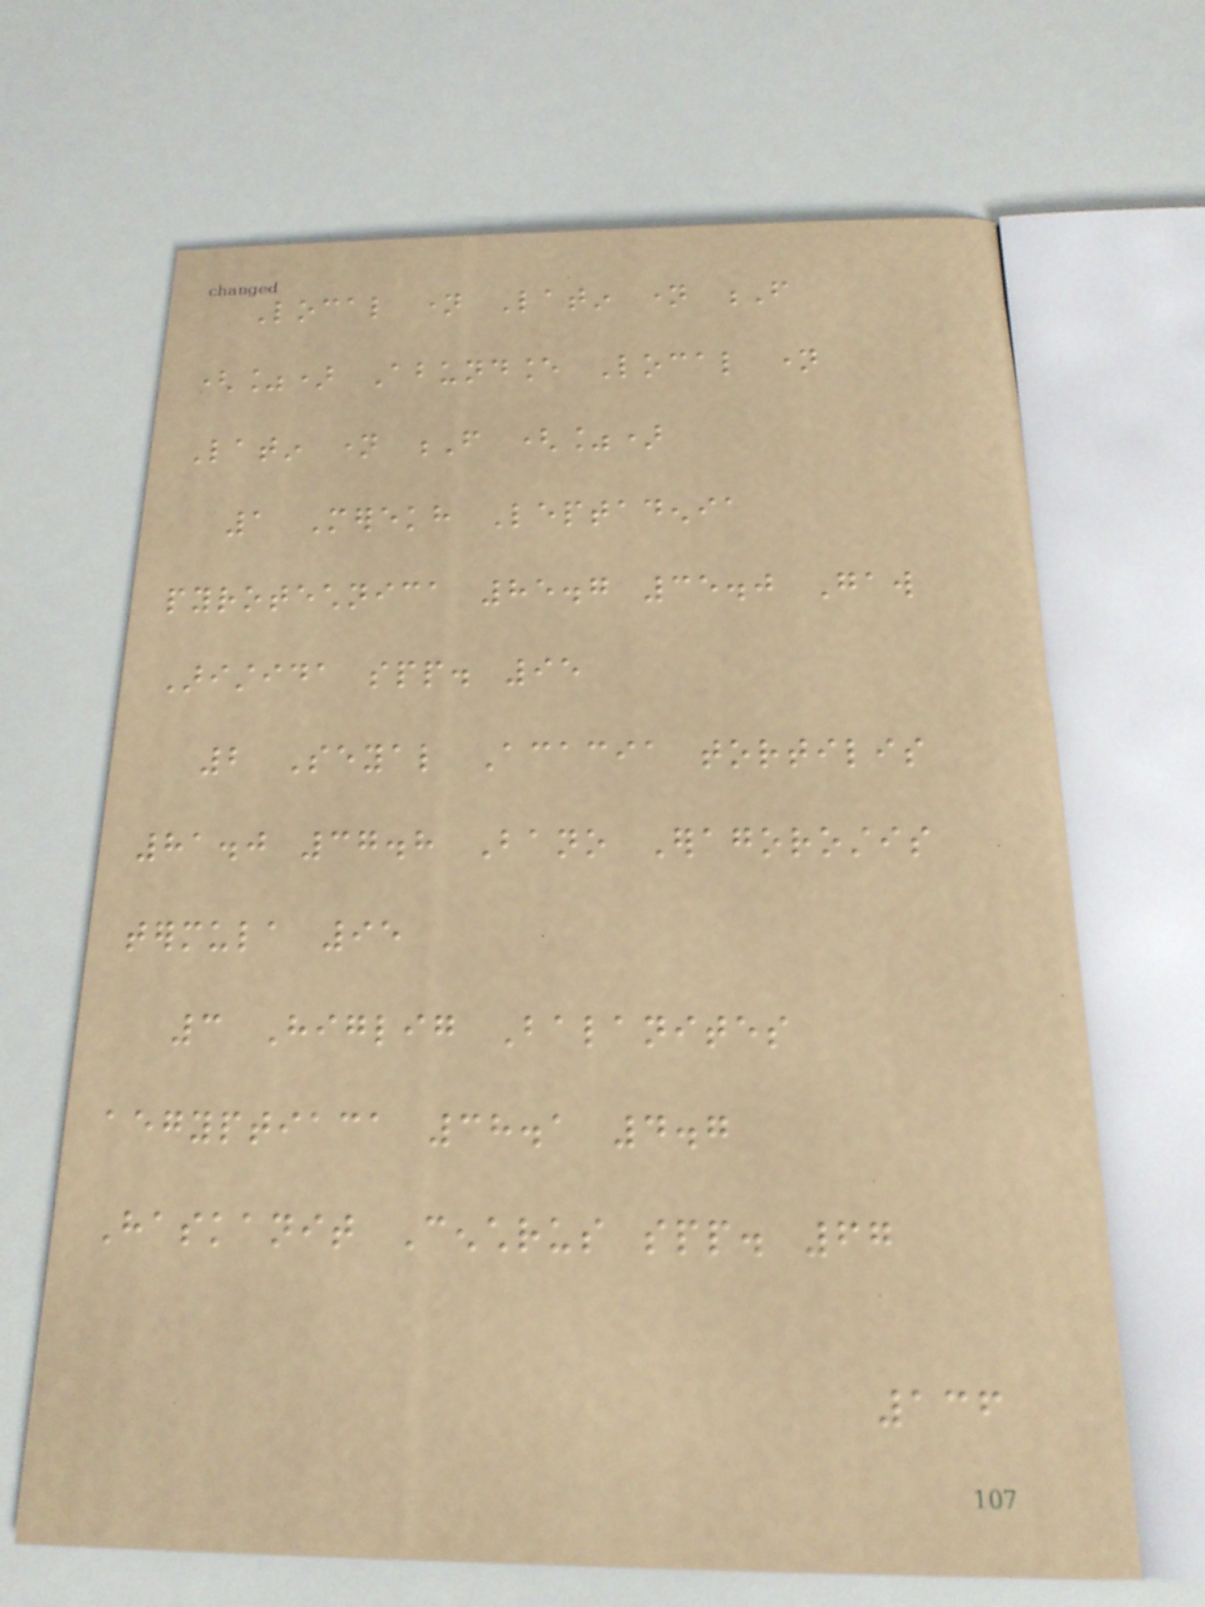Local name Latin name F
(%) Abundance Local name
Latin name F (%)
1 Merekh Leptadenia
pyrotechnica 85.7 35.0 Gaw
Aristida spp. 95
2 Seyal Acacia tortilis
81.0 37.8 Bano Eragorostis
termula 95
3 Higlig Balanites
aegyptiaca 38.1 4.7
Haskanit Cenchrus spp. 67
136
